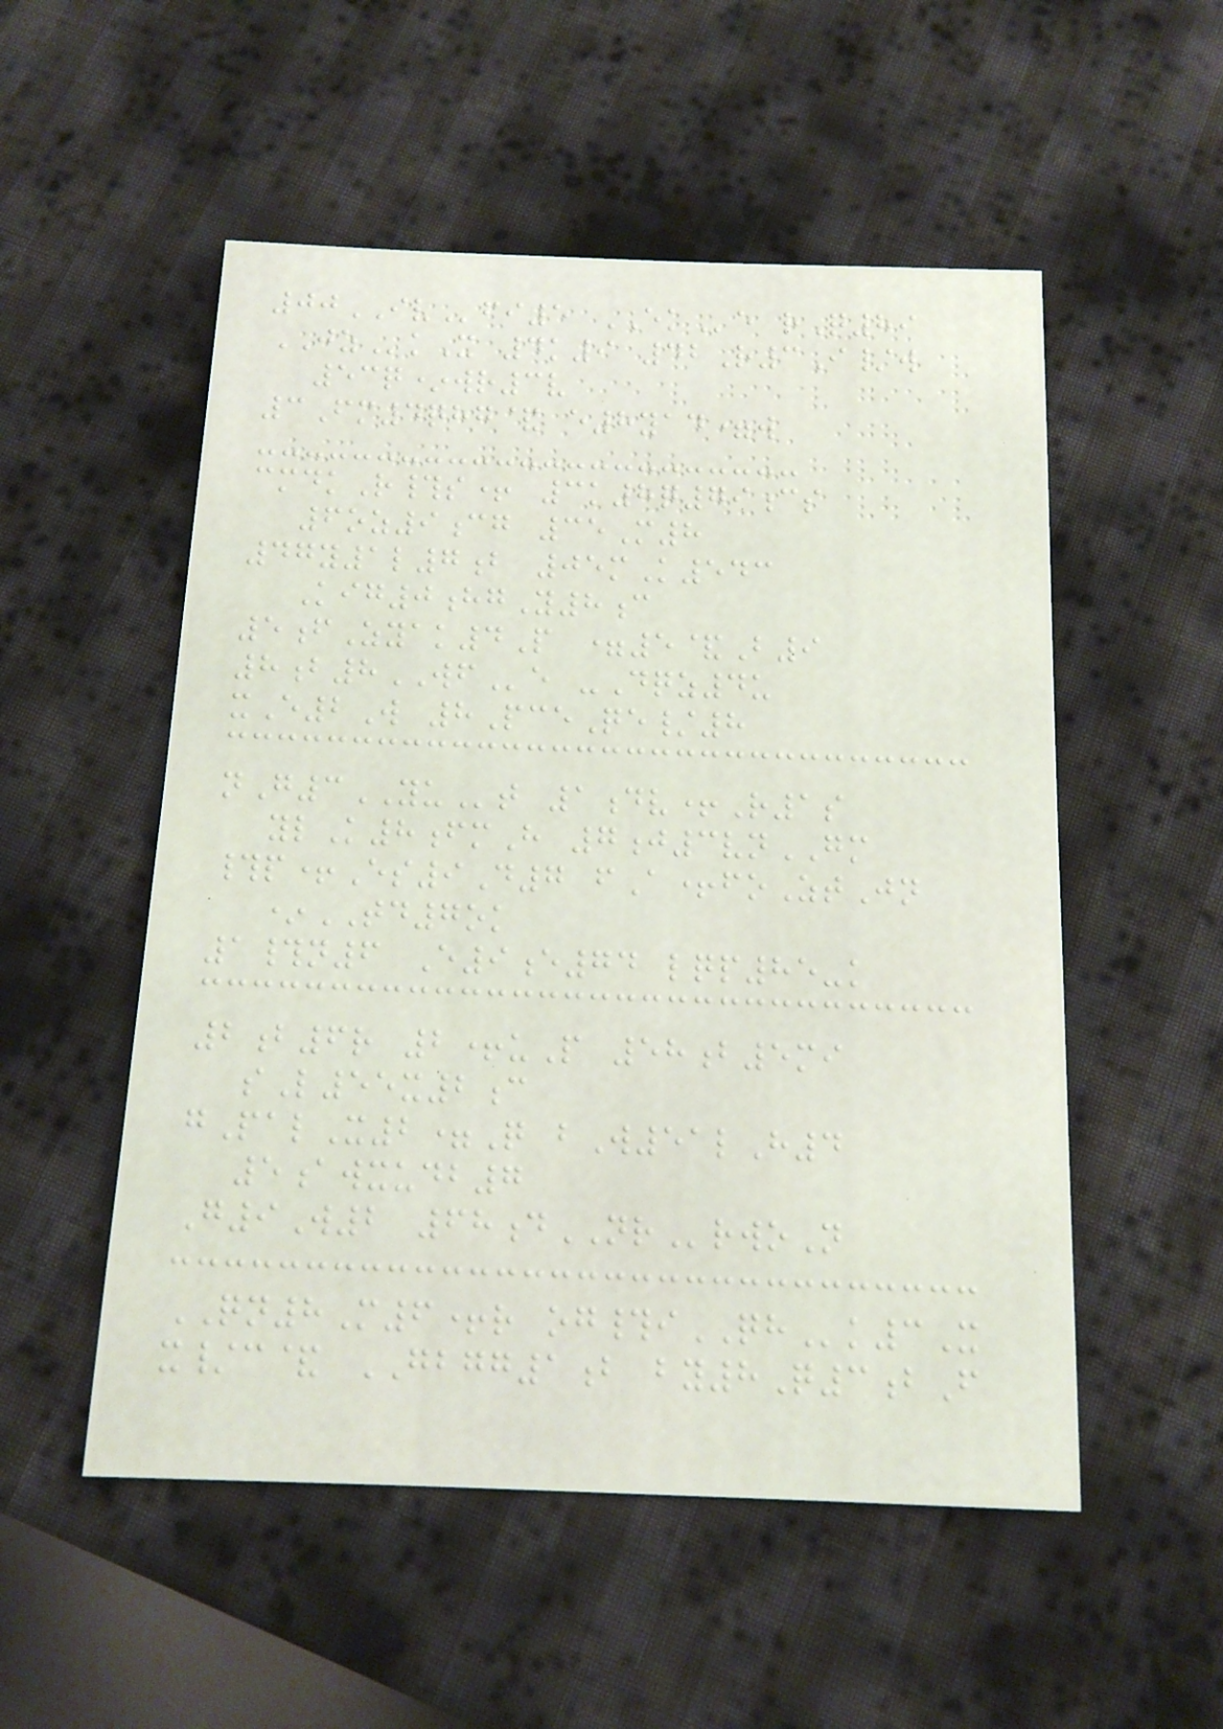00IVfi5 EKe rQ89
JZkX 4k9 42R3I/w
53q*wr3v
3Fm4qhg& e8yad=w
cmdkR#s+ 3k8q79cs
6oz9cg 35M8
47y1l7b 05mK543
Kig0hgY8c
5fZyak4P =5&B9
8b8WFe -Dqz4u
xE2W 8PceQe/8
nG3YUt 1dv+R1s
ylK8fmH 7j3vnGM
#p+Es9D7 fA+foZtJn
*TD7ok
1#n6 E9e74 lqp85-k
2b6r 2+uP 58b5mi
sL55x2c
gPalX2=Q bW51lH4
5awxudb7
G9W2 68dNRrwoN
QN8M6+r og#iQHk3X
x/c& GBGG1b by8Q3bF
